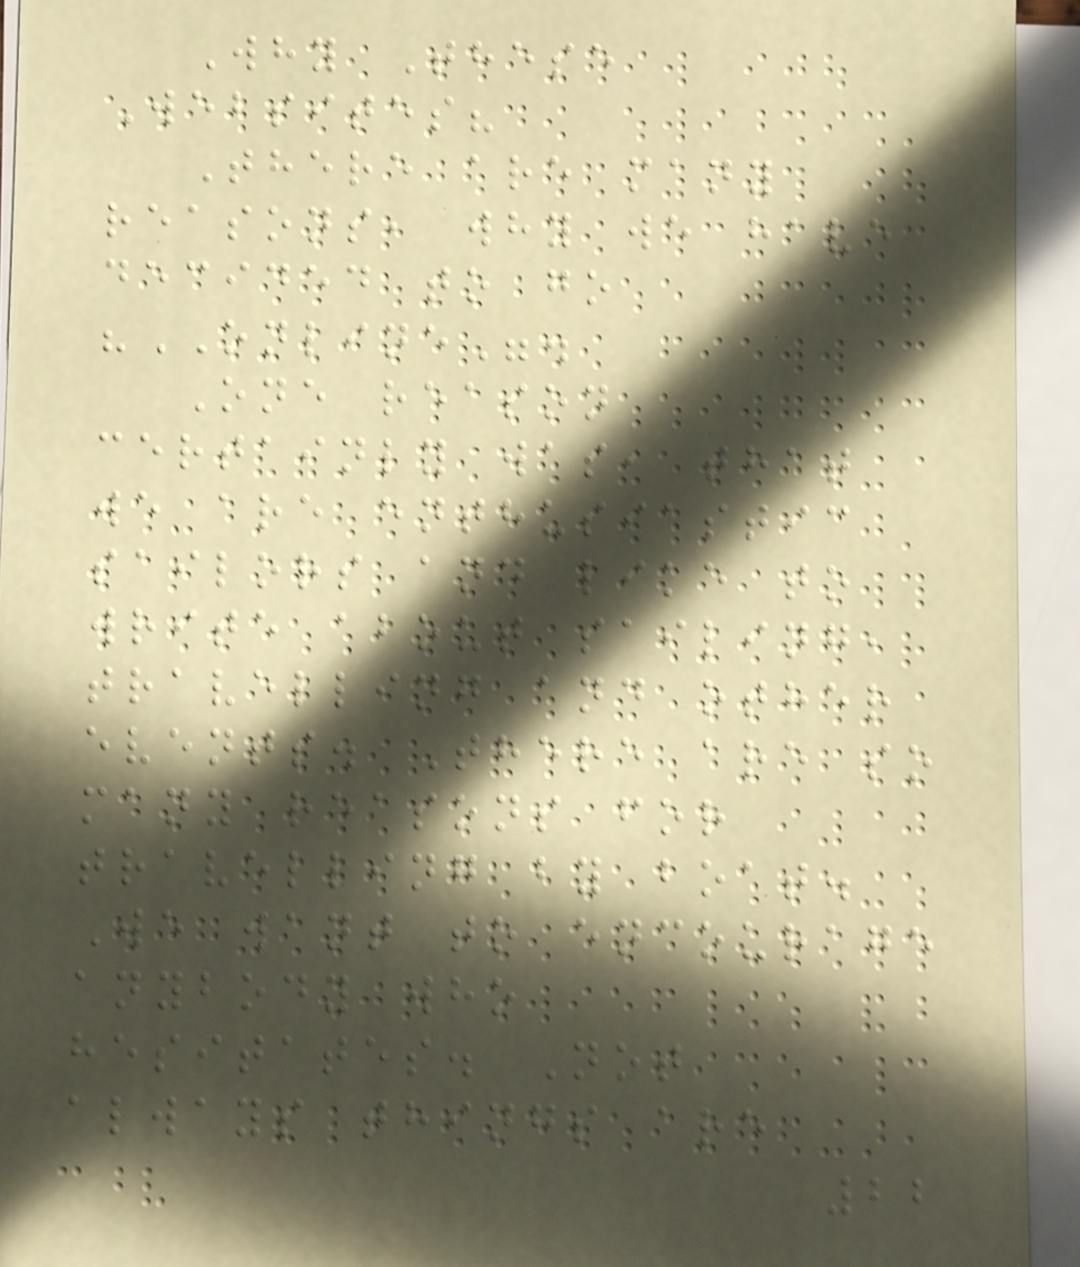Why These
Websites?
There are many
reasons, why we have
decided to go
"ONLINE".
One reason
certainly was, that
we are enthusiastic
sailors and like to
write about sailing,
travelling and other
events. There are so
many reasons for
travelling by boat.
We want to encourage
anybody who
hesitates. Not
always things are
22
